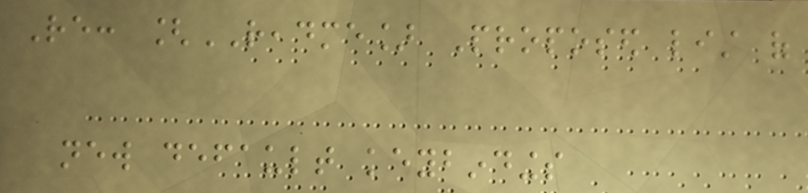Re: [README] Proposed list of
new default keybindings
